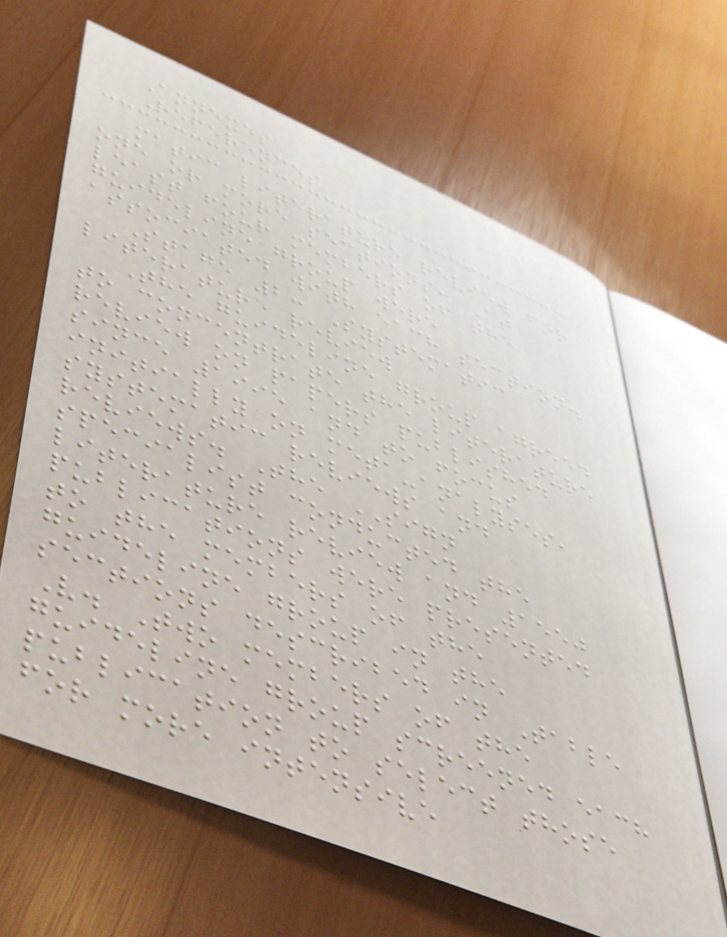Annexes
References
matic literature review for
one or more sections. At
least four members of the
guideline group were
associated with each section.
Stage 2: Systematic
literature review
The guideline group agreed
to concentrate the literature
review on papers published
since 1995 and to focus
initially on meta-analyses,
systematic reviews and
reviews. The SIGN
specialist conducted the
literature review and 1550
publications were presented
to the members of the
guideline group in the
sections described in Table
V. Two members of the
guideline group screened each
publication to select those
for more intensive
